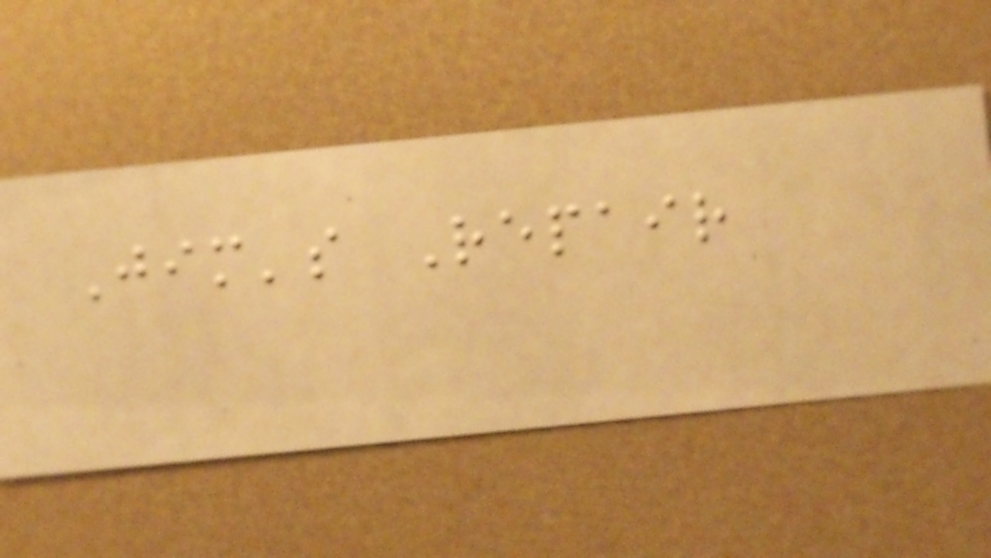Jim's Repair
